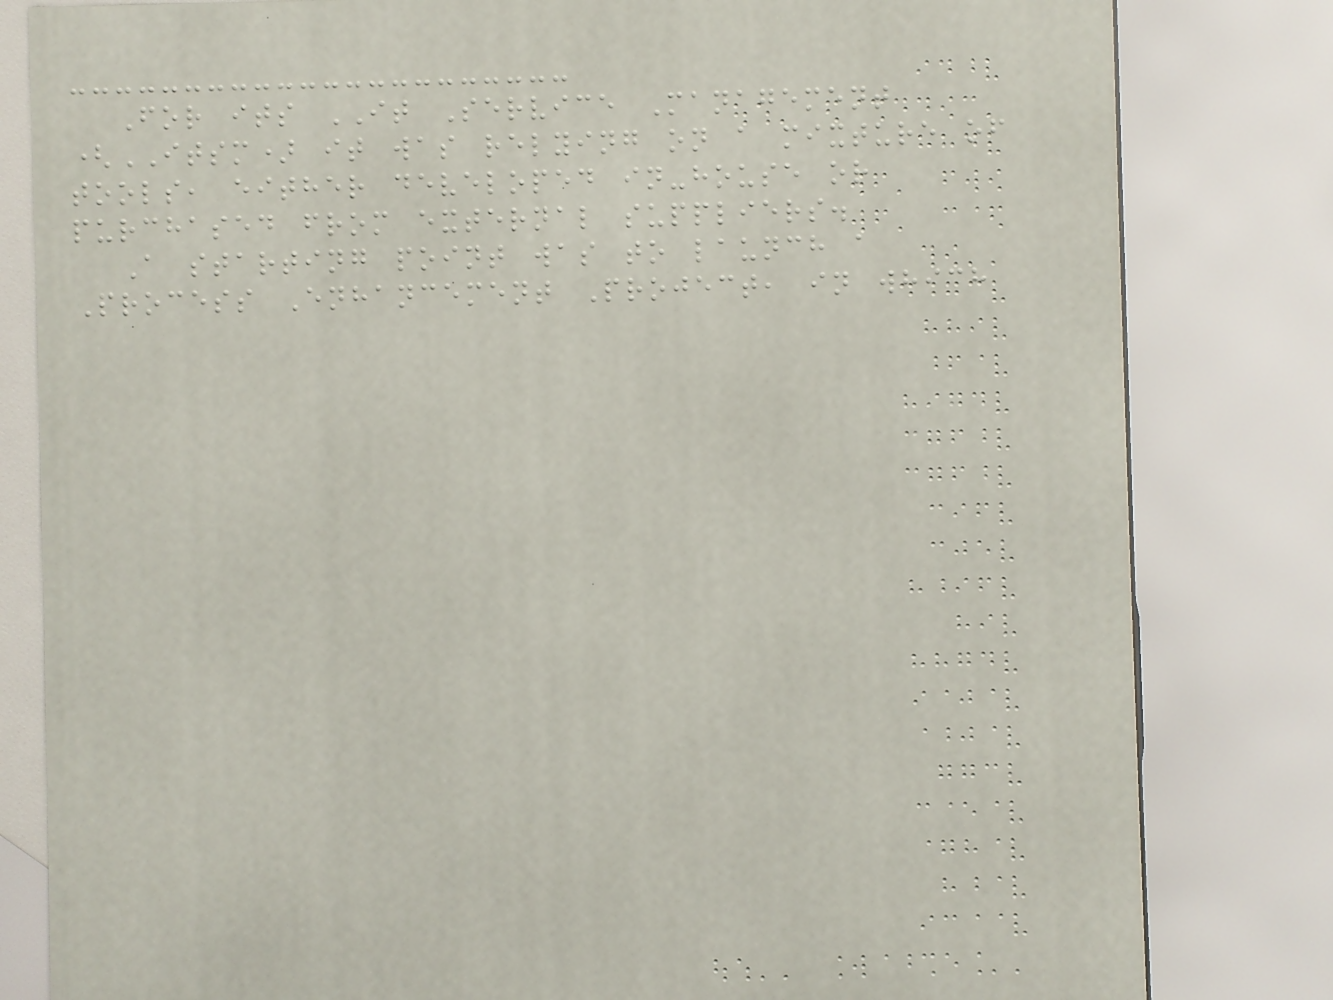For its IT Service Management
(ITSM) it was relying on a mixture of
tools, either developed in-house or
purchased from external suppliers.
A starting point was to launch a
Process Enhancement Project, in which
